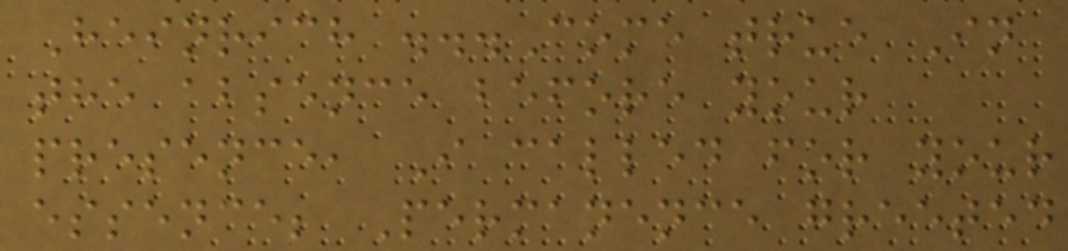Heinrich ...Come true In
the absence before your
presence, I called for your
essence; Permanence greeted
